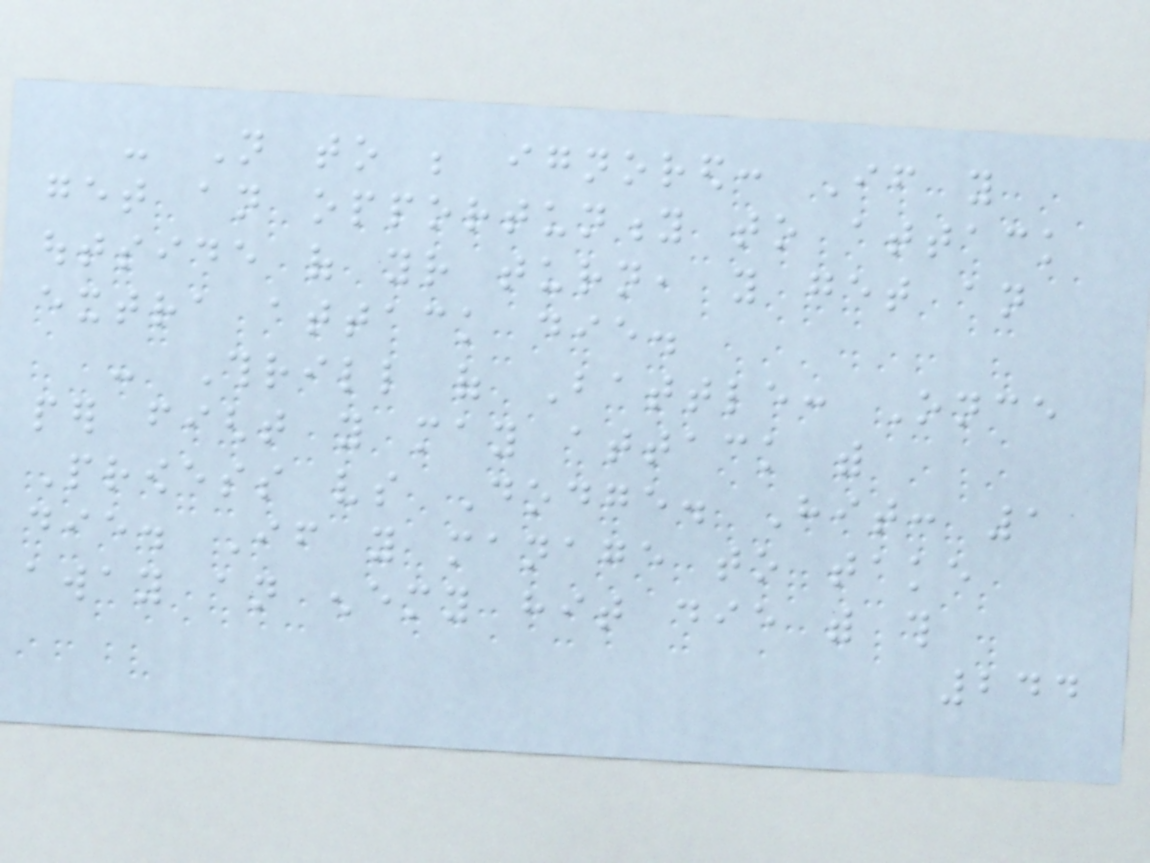- Not to be ignored: If you
get an opportunity to attack
outside of your turn, you get an
extra attack die.
- Thrill of Battle: Once
per fight you may attack with
Prowess vs Dodge. Hit: 1
die. If you manage to take
away an enemy hit die with this
244
